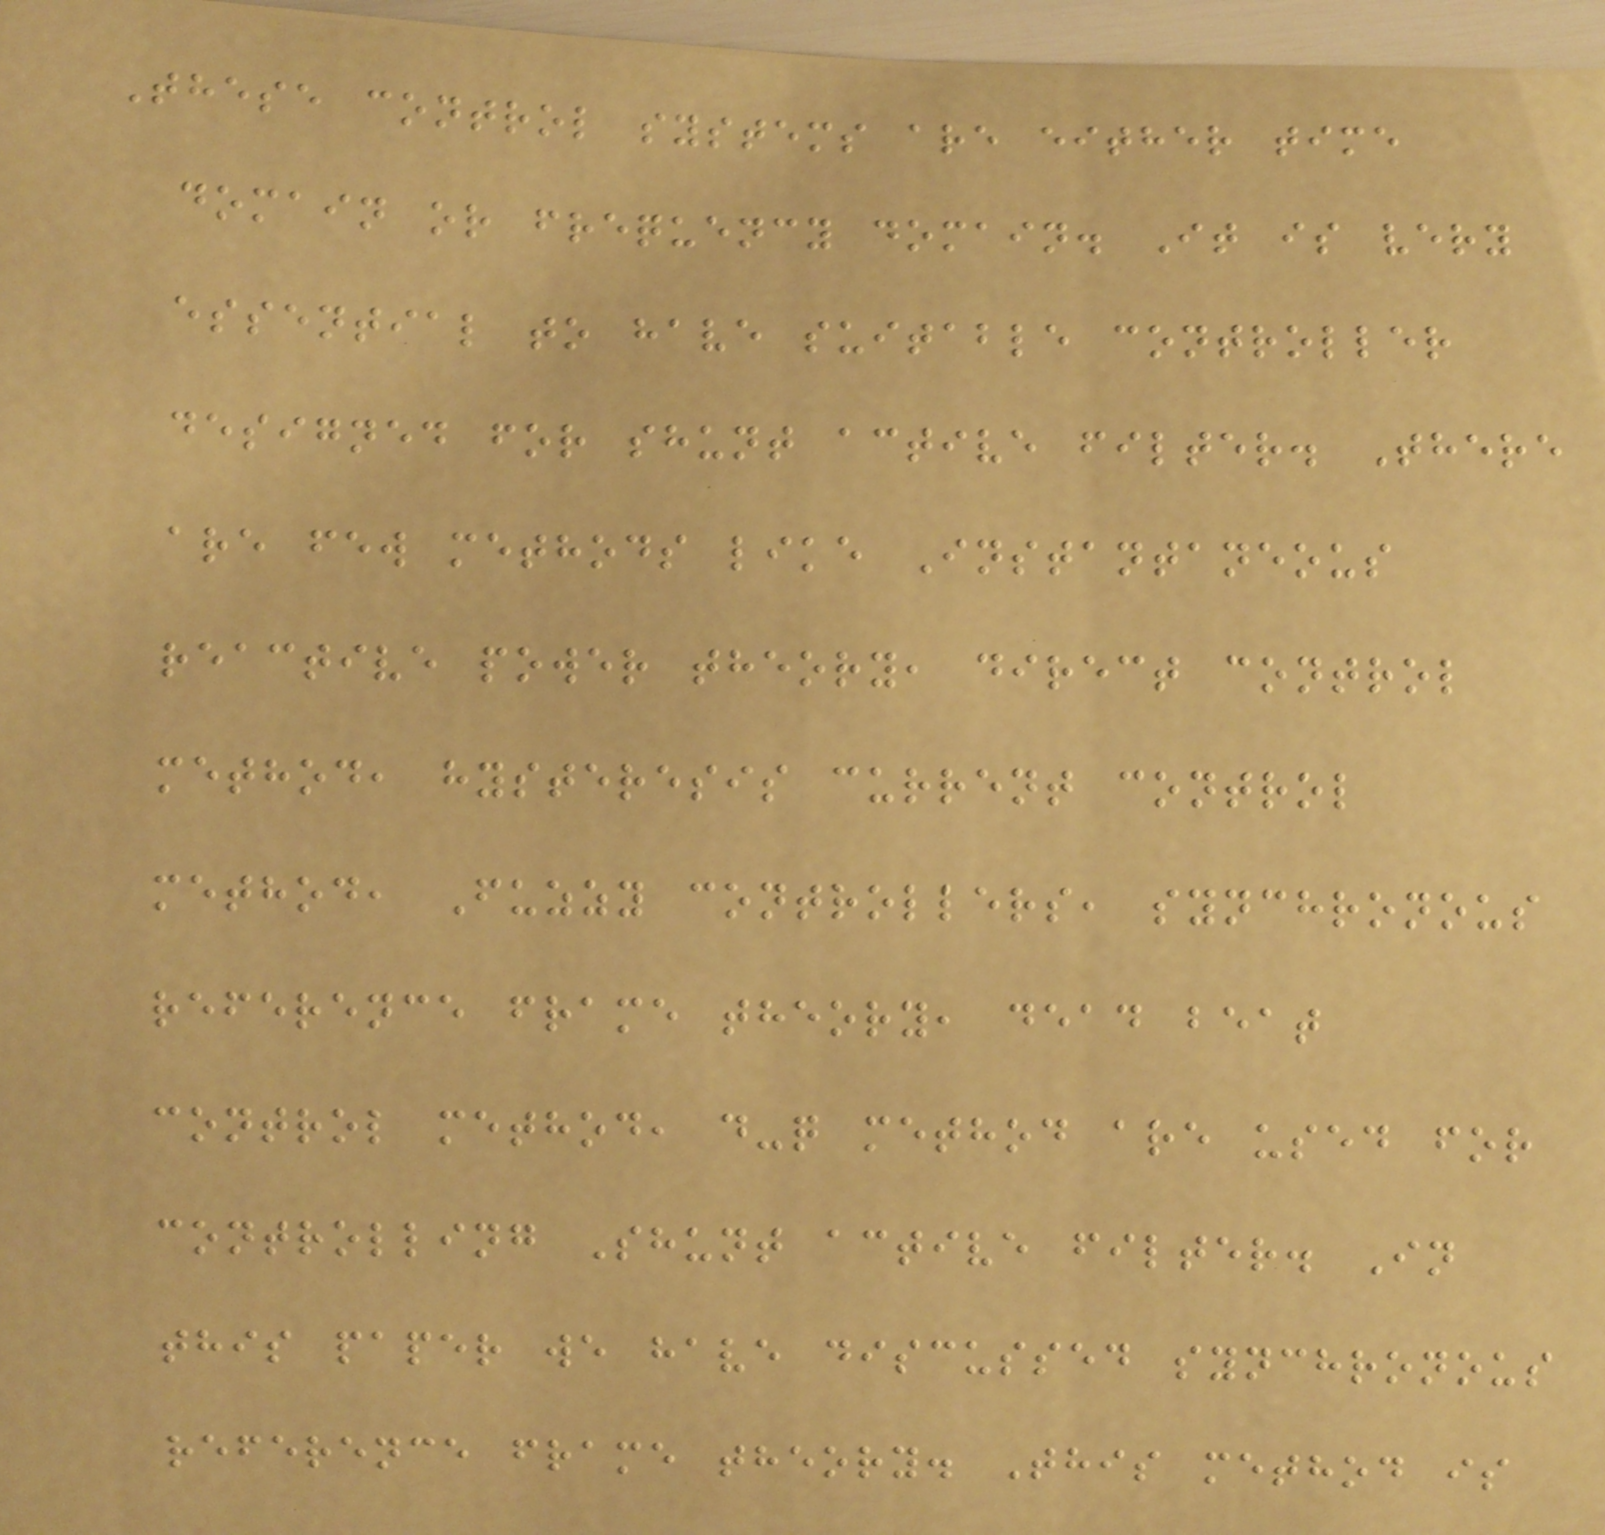These control systems are either time
domain or frequency domain. It is very
essential to have suitable controller
designed for shunt active filter. There
are few methods like Instantaneous
reactive power theory, direct control
method, hysteresis current control
method, Fuzzy controllers, synchronous
reference frame theory, dead beat
control method, d-q method are used for
controlling Shunt active filter. In
this paper we have discussed synchronous
reference frame theory. This method is
